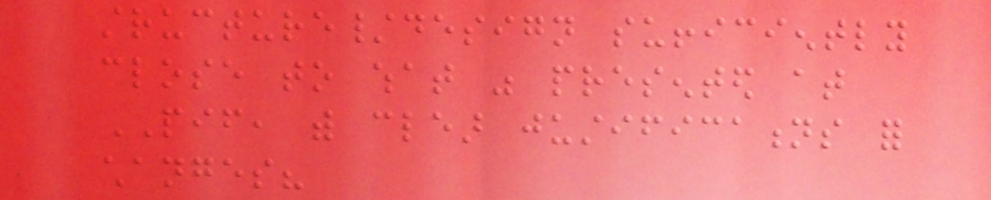structure/design sufficiently
close to what was presented at
PIF, with clear justifications for
changes?
